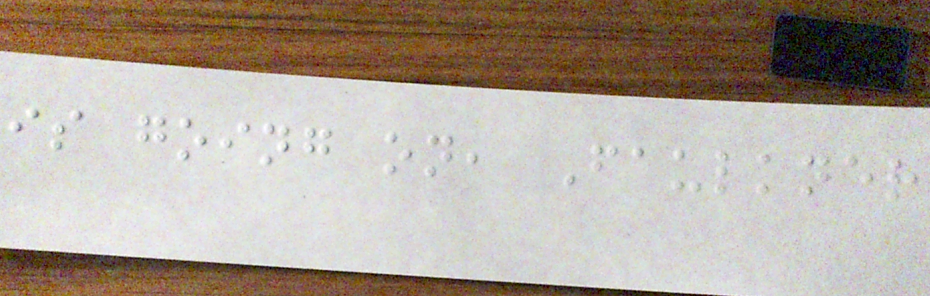is going on, Faulkner
